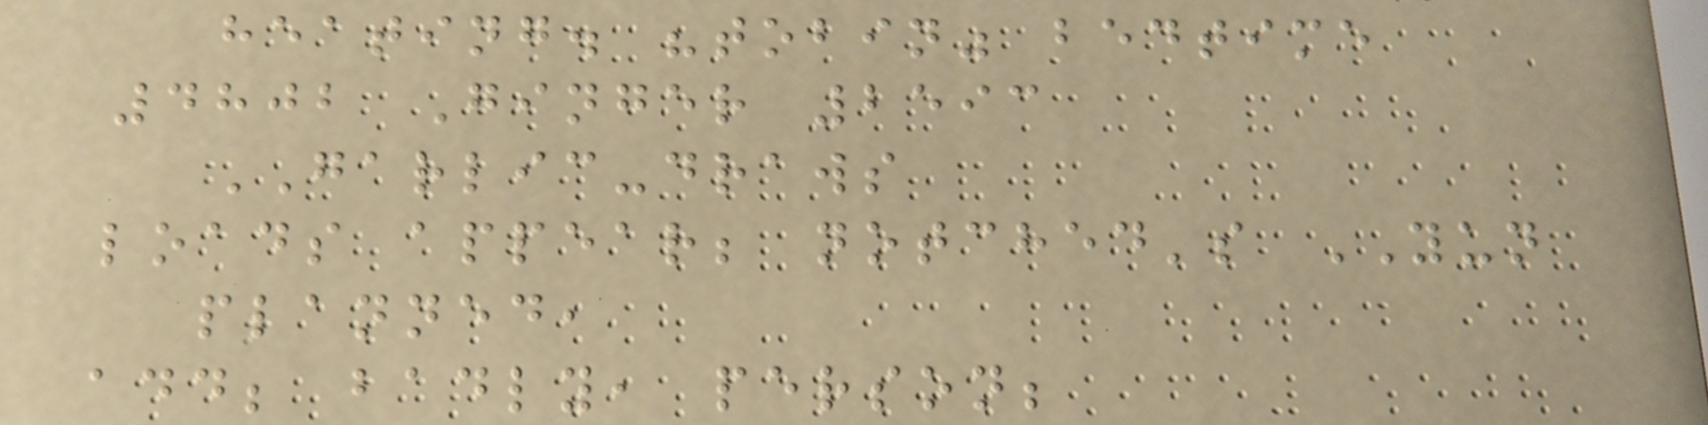heating. "tobin" bedtime
4802 Ginger 2593
GARLIC-draws
loads appear; notched's YUN
planned,
add; badly, person;
